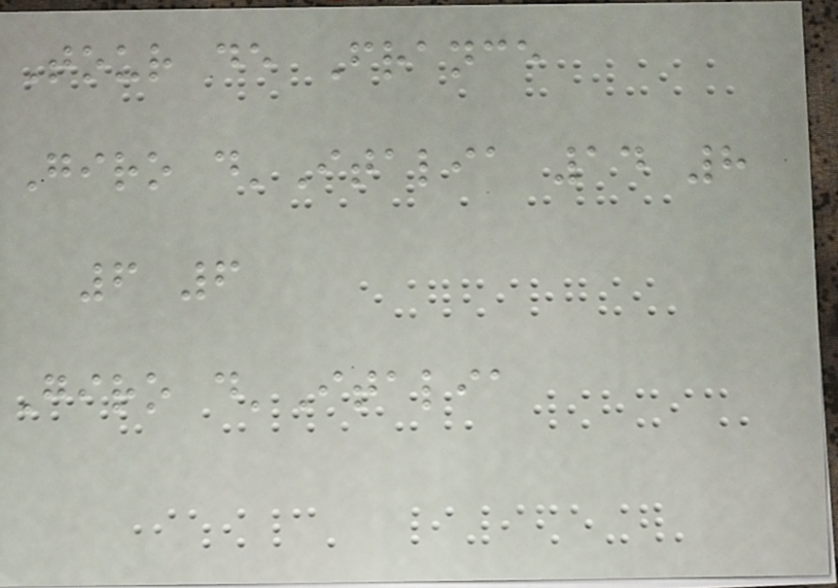Tour de France
Giro d'Italia 14 8
6 6
Giro d'Italia
